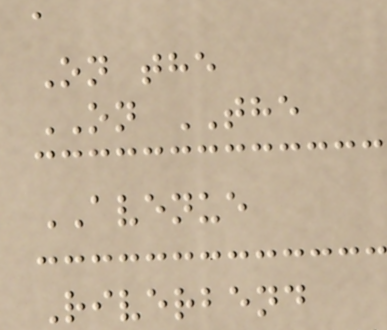a
On the
ON THE
AVENUE
Riverbend
